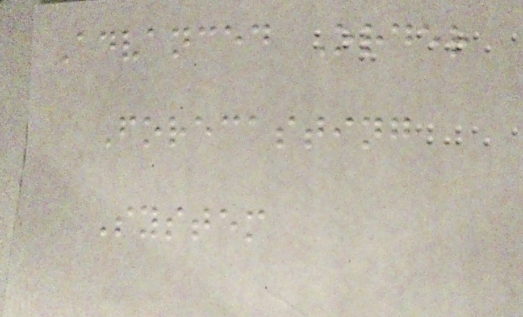Advanced Order
Forecasting
System
